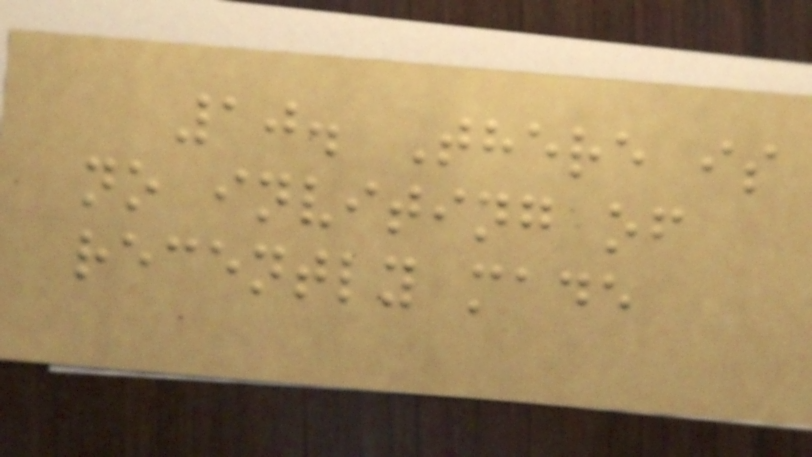10. There is
no inviting of
recently made
